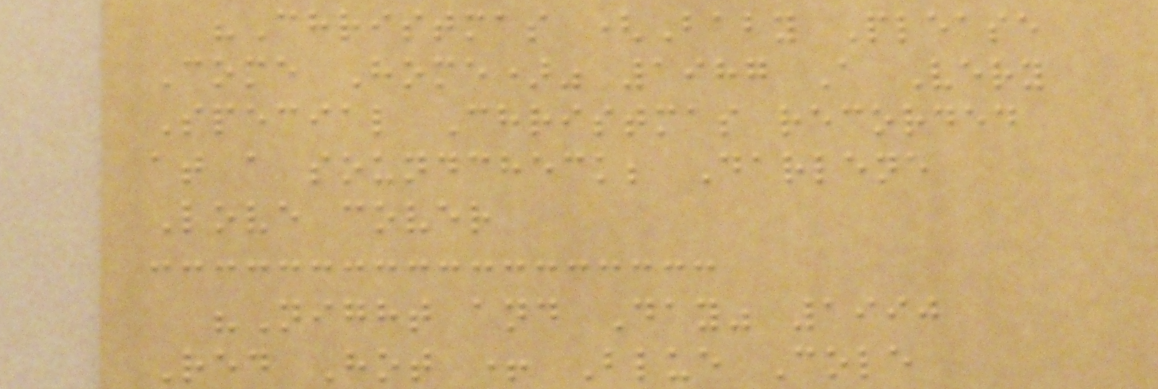"Christmas (Baby Please
Come Home)" 1987 A Very
Special Christmas recorded
at a soundcheck; Darlene
Love cover
"Night and Day" 1990
Red Hot + Blue Cole
